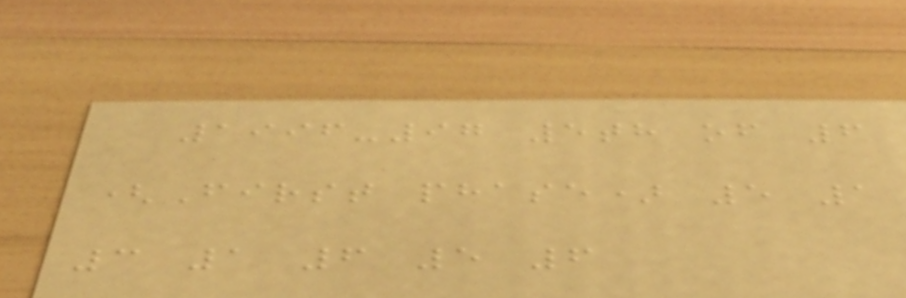1996-97 5th of 6
(First phase) 5 1
3 1 6 5 6
